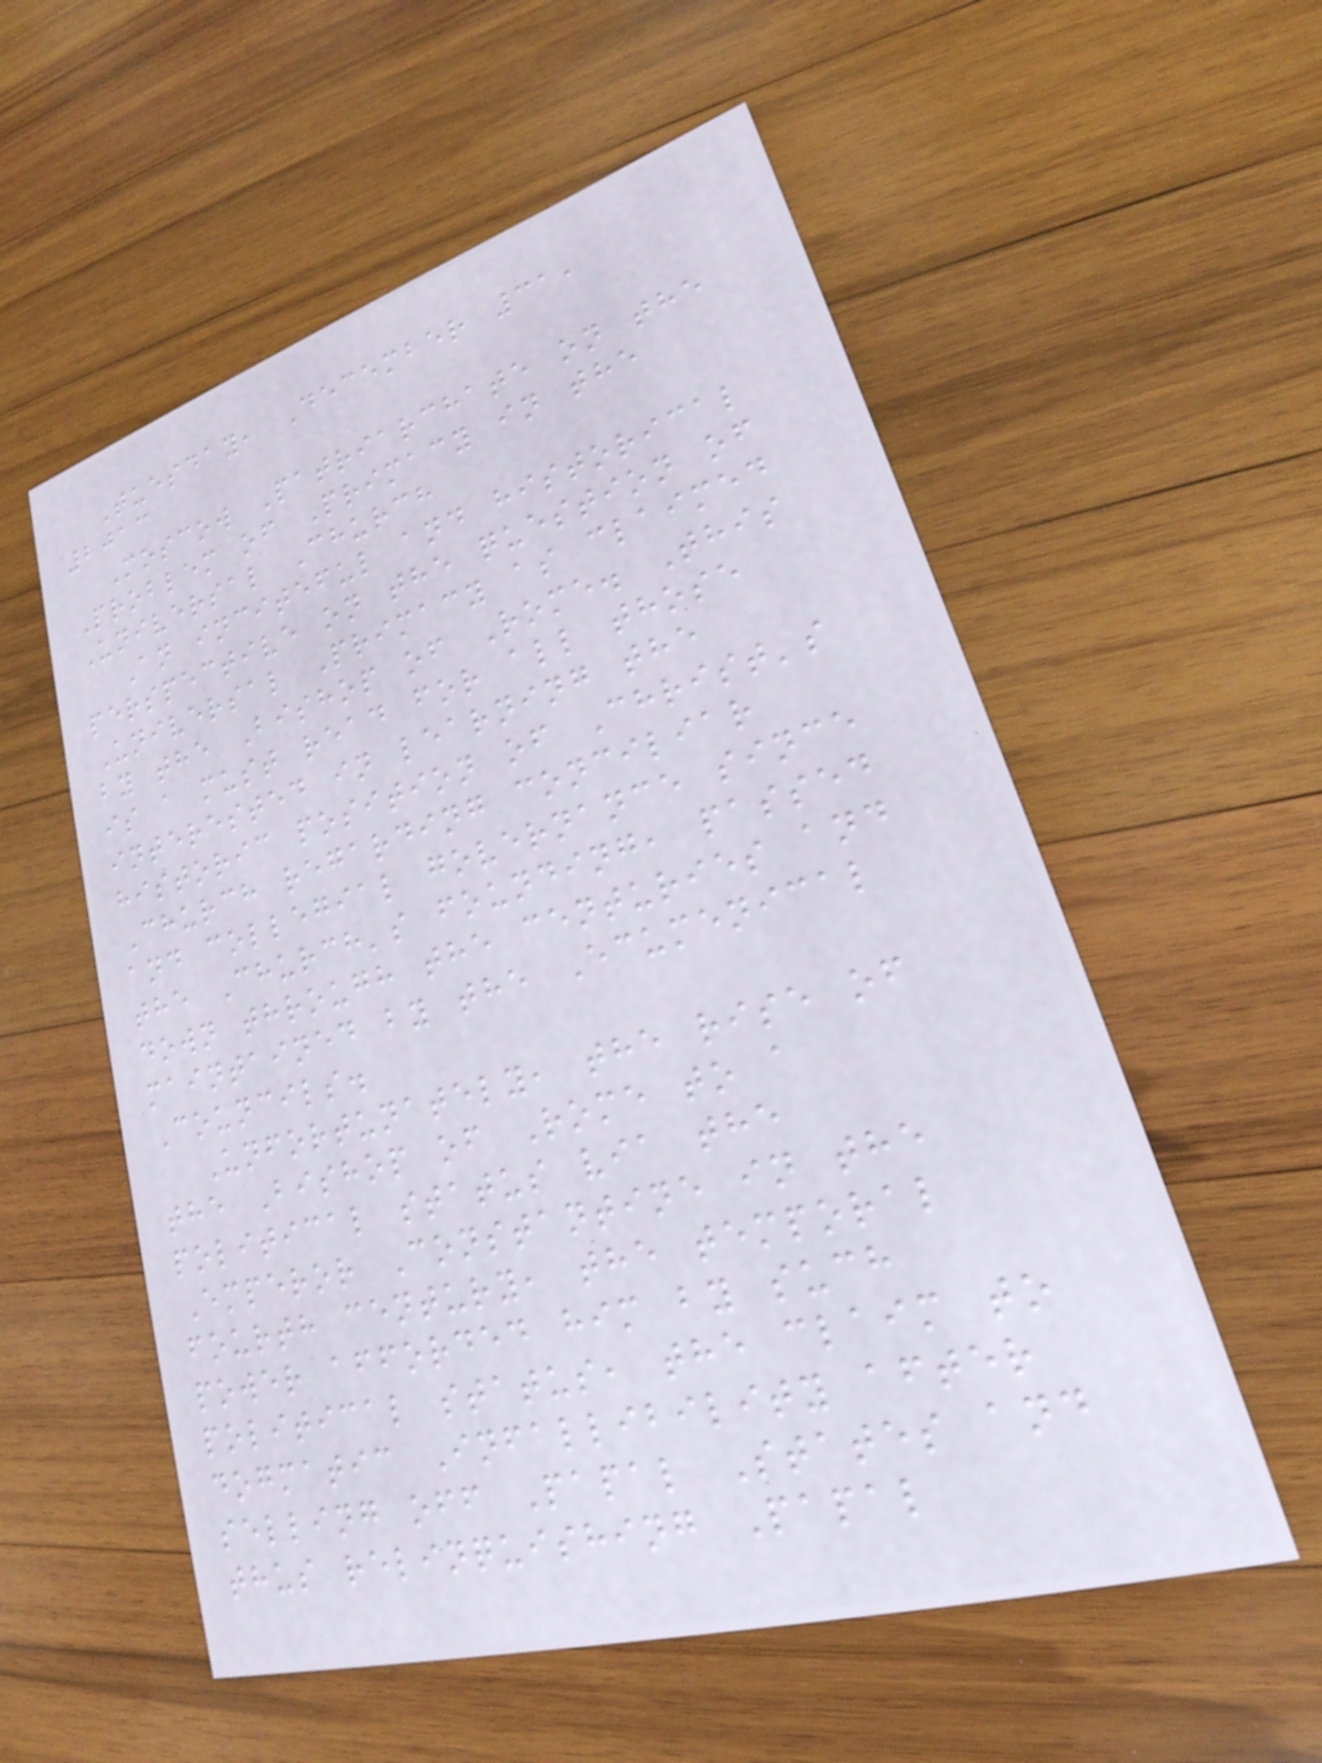Tuesday, December 31,
2013
Moscow Patriarchate on the
Problem of Primacy in the
Universal Church
An inciteful and historical
perspective on the question of
Universal Primacy as claimed
by the Bishop of Rome. This
is a must read for all those
interested in learning the
historic position of Christ's
Church regarding conciliar
and collegial governance since
the Church's founding, passed
down through the centuries and
maintained by the Ecumenical
Councils.
Unfortunately, the rise of
the Bishop of Rome to a
political status via the
Emperor Constantine in the
fourth century, the temporal
power afforded him by such
political status, the claim to
dogmatic Infallibility after
selling off Papal States and
thus relinquishing Papal
